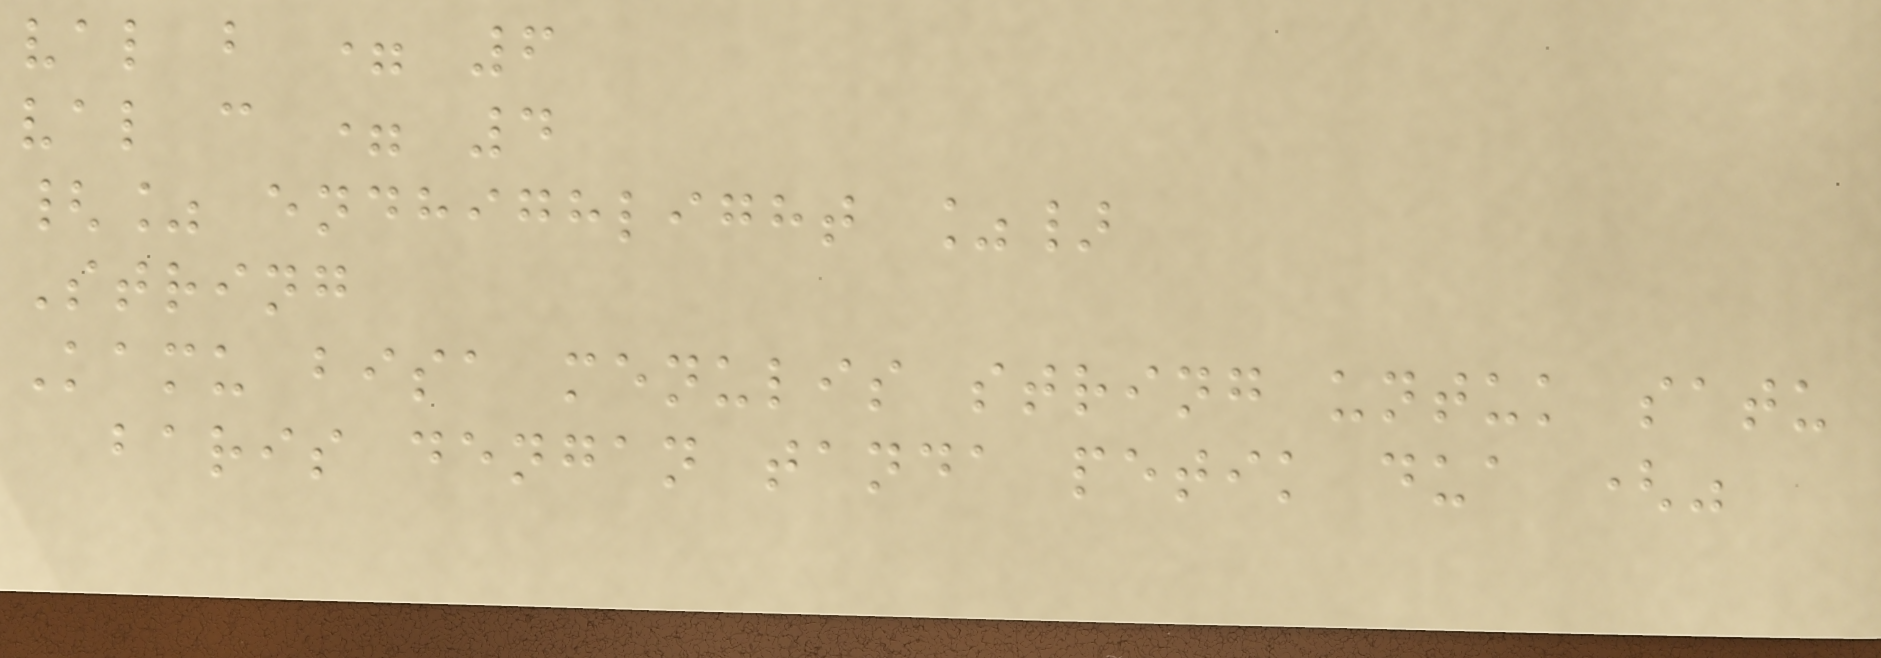val b = 6
val c = 4
{% endhighlight %}
String
Kamu bisa menulis string untuk satu
baris dengan tanda petik dua ("
